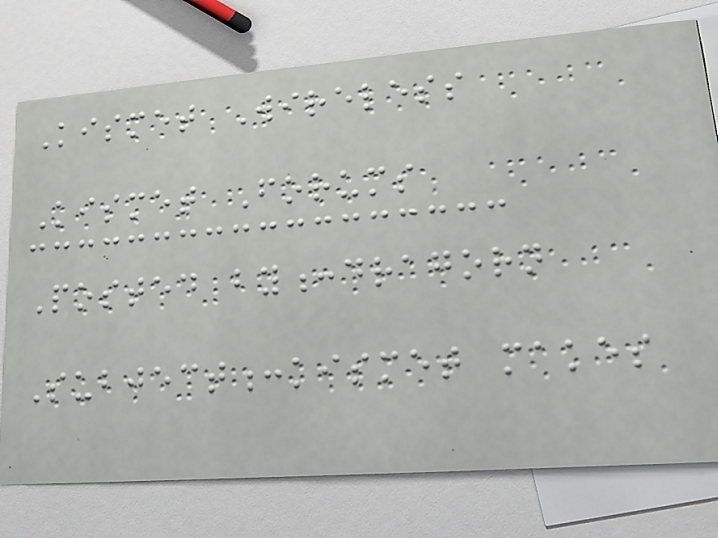Kismet Wireless
Kismet Forums
Posted by:dragorn
Subject:kismet makes
